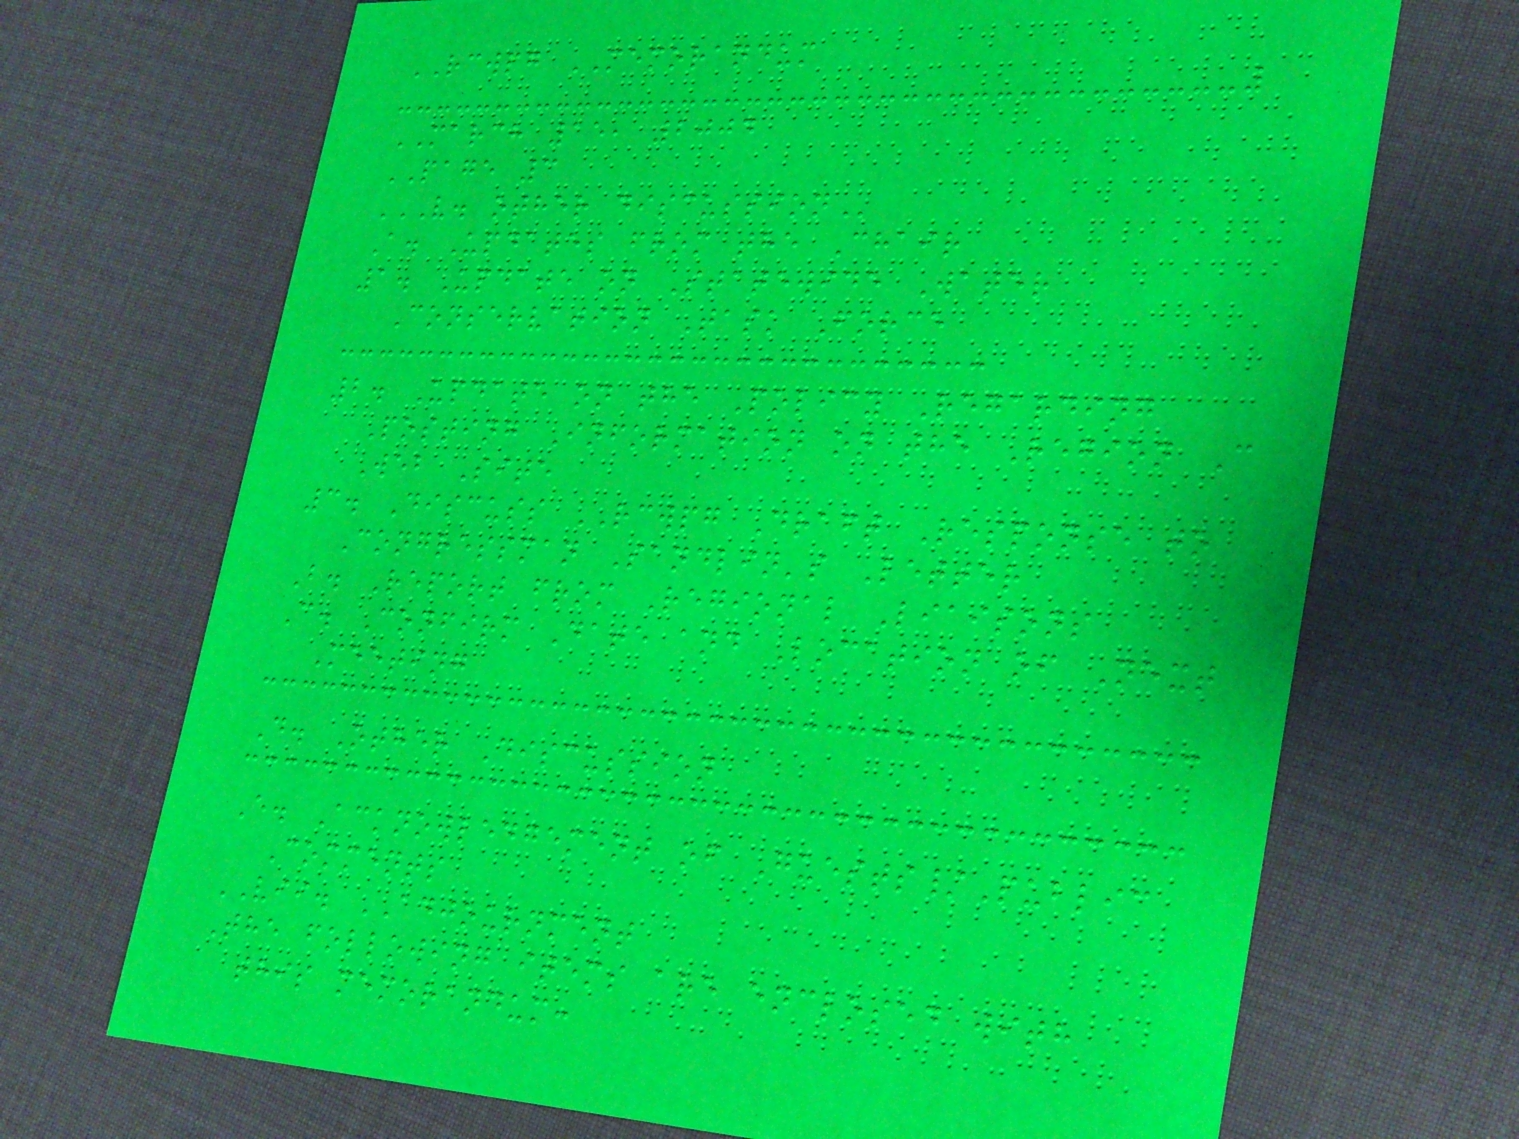RCWPG MEMORANDUM
MARCH 15, 2004
PAGE 3
V. OTHER DISCUSSION
A. Updates from the Chair
1. Update on Statewide Water
Conservation Task Force
2. Update on the Policy Regarding
Posting Information on the Region C
Web Site
3. Discuss RCWPG Draft Response to
Congressman Sandlin's Letter
B. Report from Regional Liaisons
C. Confirm Date and Location of Next
Meeting
D. Other Discussion
E. Acknowledgement of Guests/Public
Comments
VII. ADJOURNMENT
The following items are enclosed with
this memorandum:
